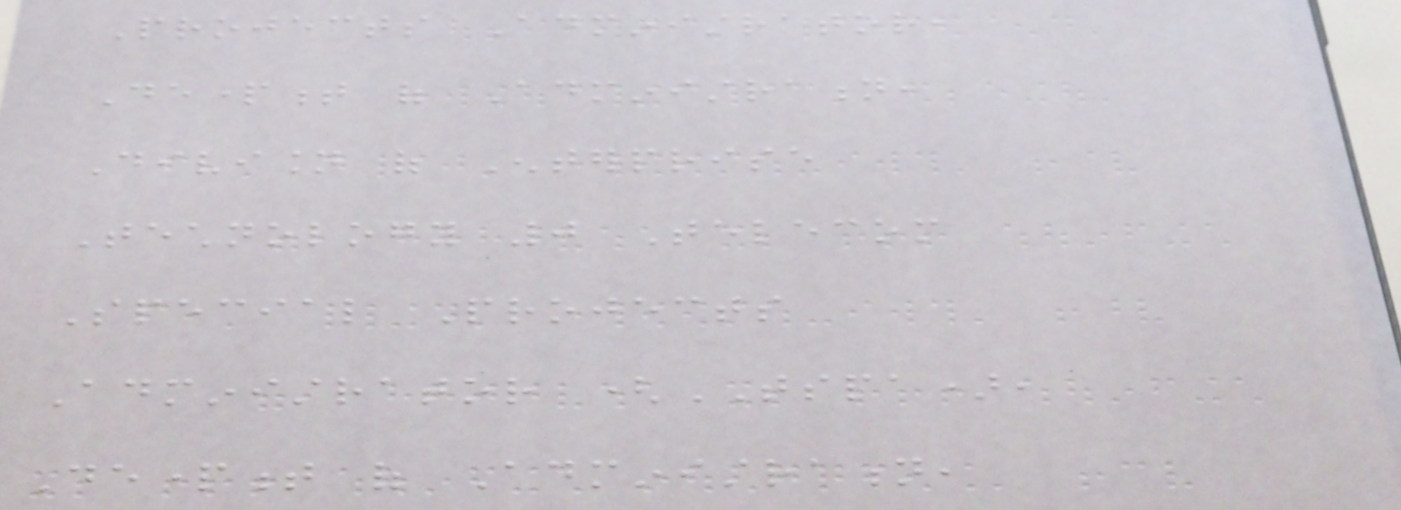Projects Administrator,
Department of Administration,
Division of Enterprise
Technology 0 Telecom
Special Projects
Administrator (TSPA),
Department of Administration,
